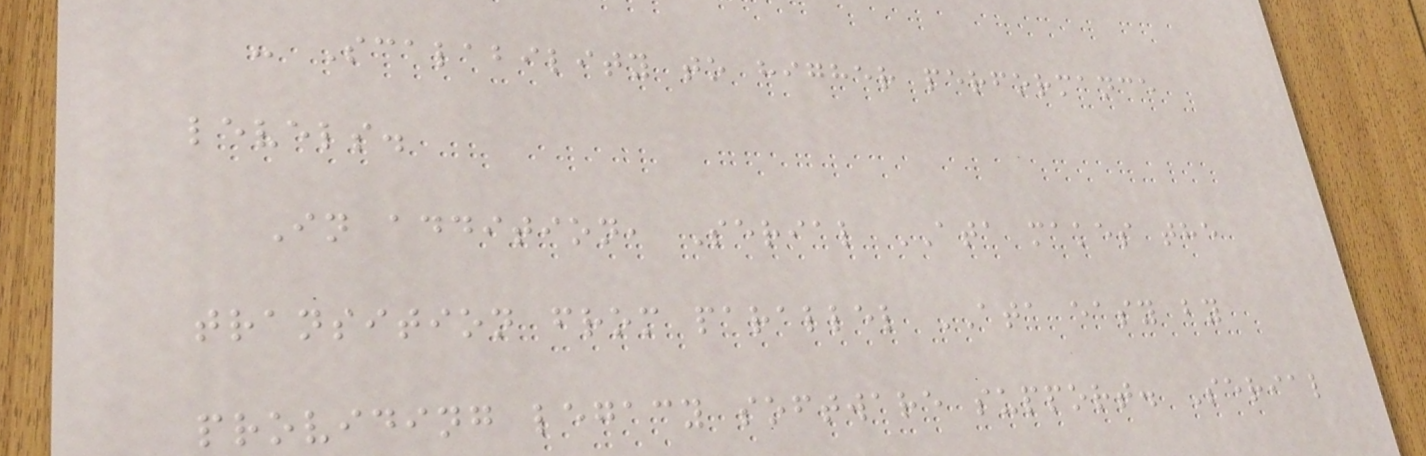- Scalability to higher performance
levels.
In addition, Serial ATA makes the
transition from parallel ATA easy by
providing legacy software support. Serial
